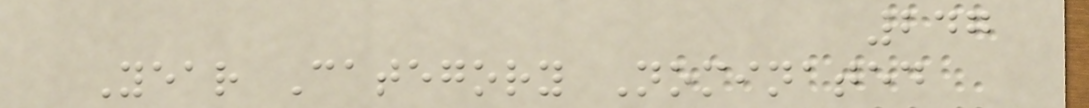247
Year Category Nominated
